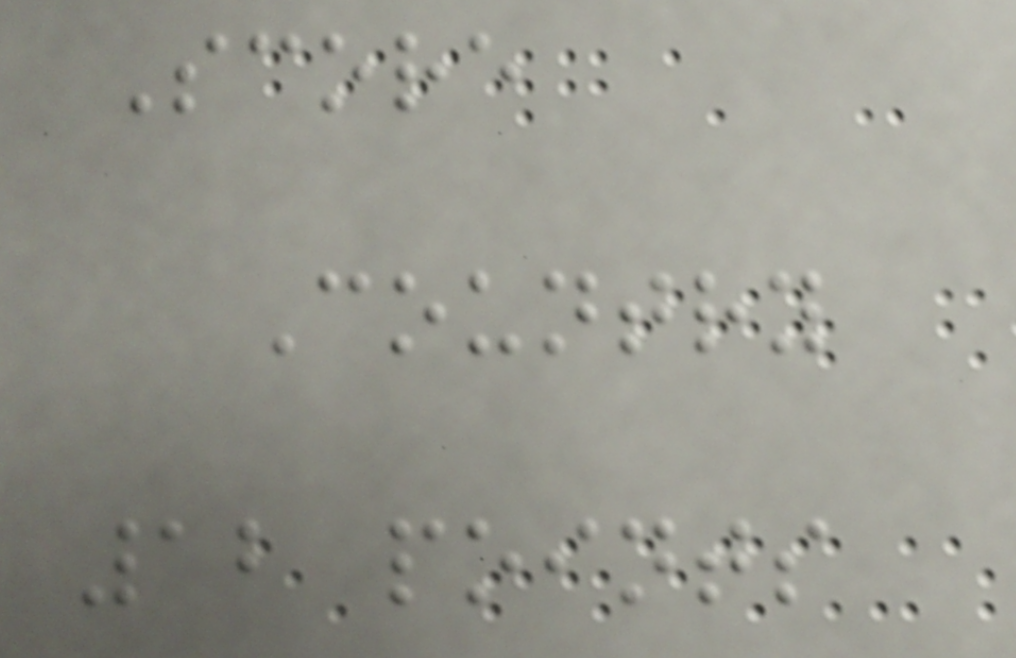Score
Country
12 points
